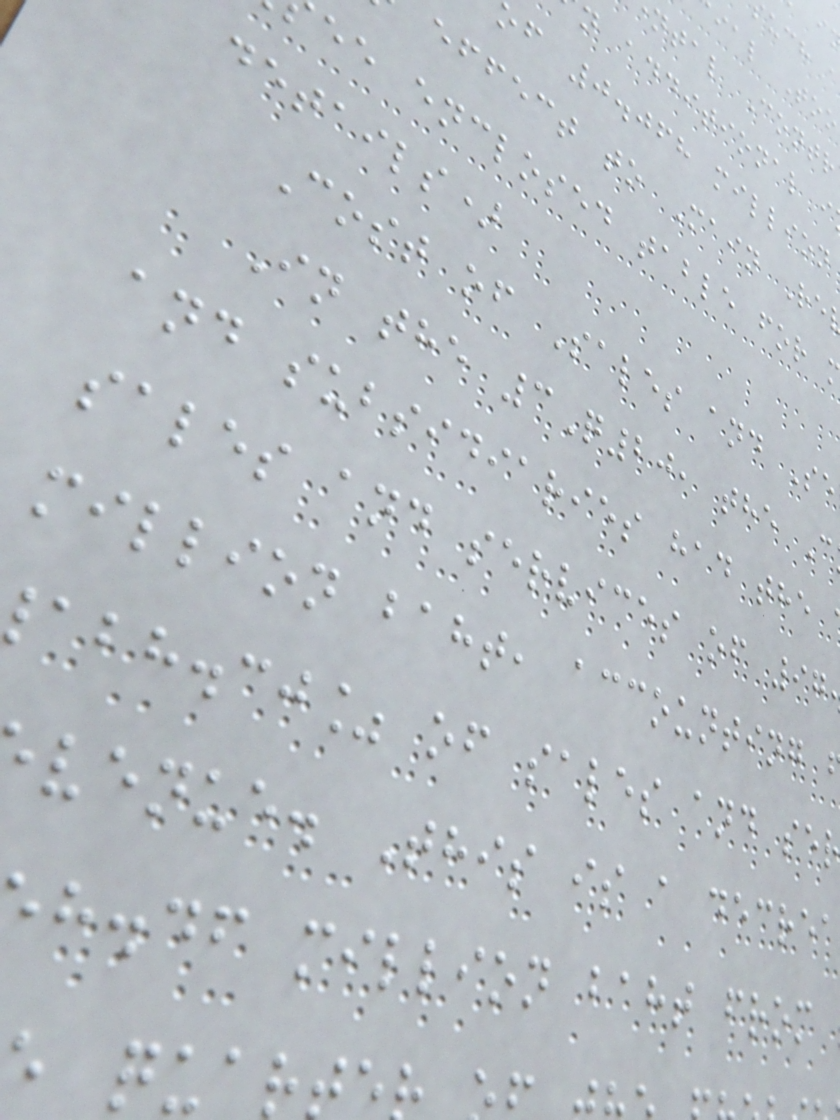ial Too
ntal Contr
n additional i
f 0.068 million
effect to Main Re
ee enclosed table for
details)
Cost of Sales and Se
In the 3Q20, the C
and subsidiaries had the
sales and services of 97
million baht, accounting
abh.cj% of sales and ser
venue. This is a decrea
h.df million baht from
